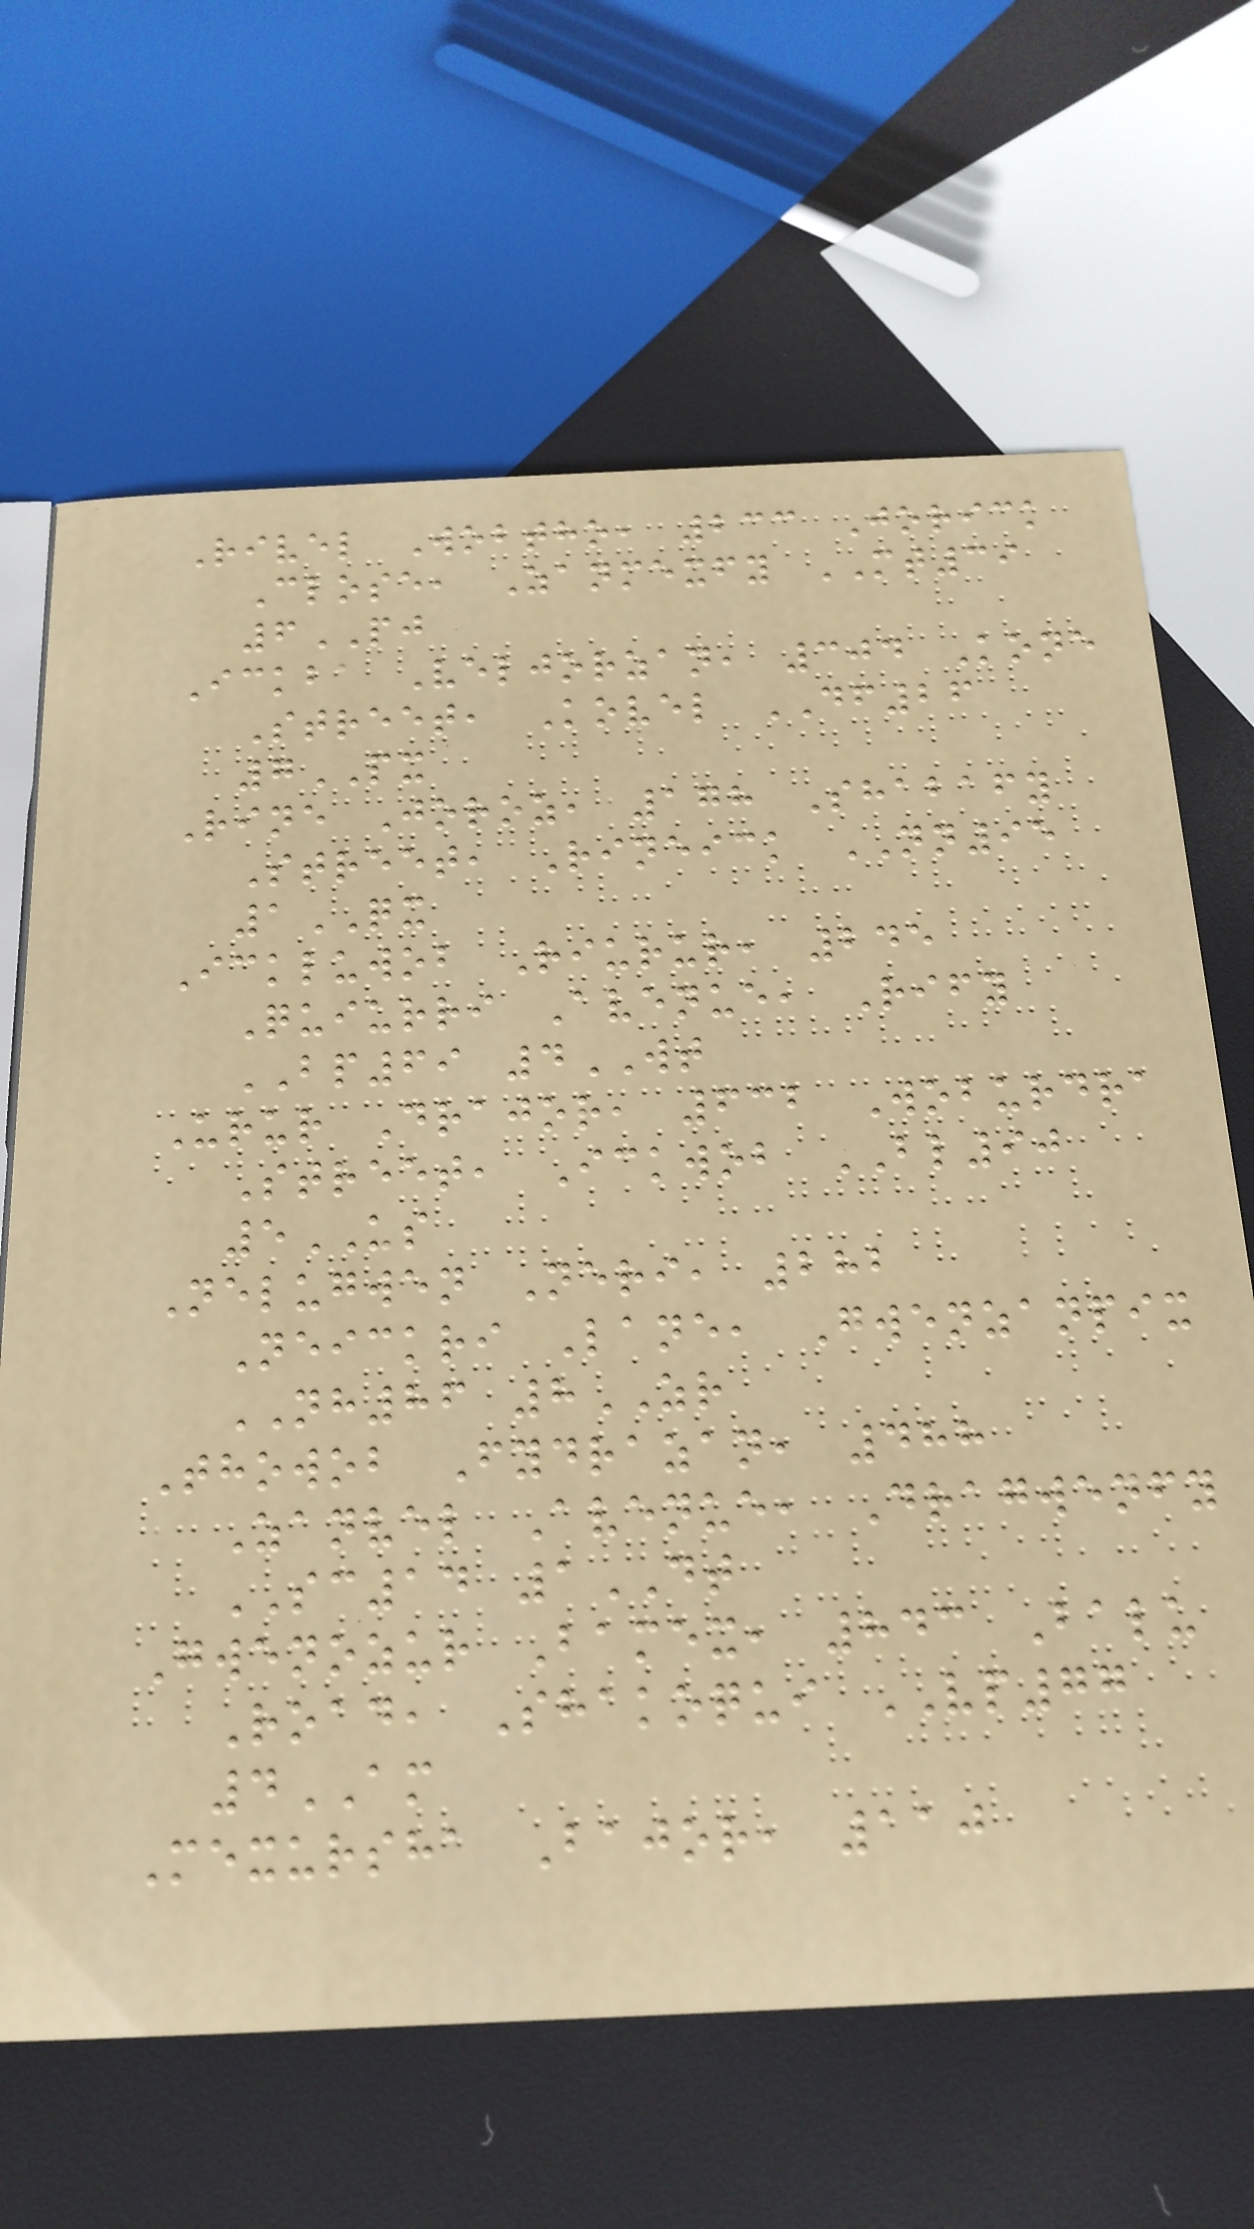Rivel Wobtho, 233 Jorick
Close, Zanmexfy MT39
6PJ
Ickba Veljorzan, 304 Kone
Street, Kovel DF26
7PX
Rine Joroz, 178 Shabafy
Street, Rineick NN95
1QX
Ickluwob Riurur, 245
Quiurri Avenue, Rify
BP69 4WT
Urur Drajor, 632 Woburdra
Street, Ickwob BL90
5US
Nelugwen Neri, 282
Neickri Lane, Gwenzanpix
NH86 8ZR
Thowob Fydrazan, 488
Zanvel Avenue, Dragwenfy
SC14 1DT
Gwenozur Bamex, 843 Balu
Road, Shakoqui VP77
4AM
Mexursha Bajor, 110
